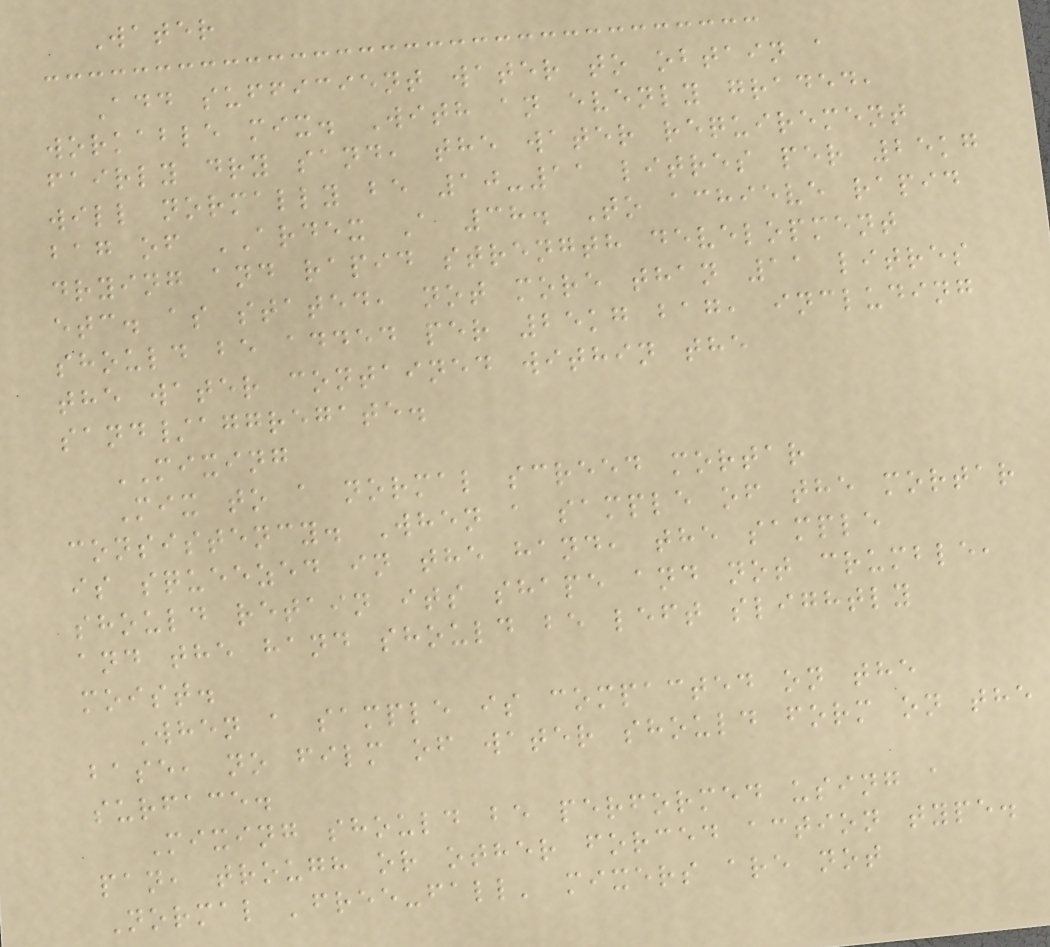Water
Add sufficient water to obtain a
workable mix. With an evenly graded,
fairly dry sand, the water requirement
will normally be 10-11 litres per 25kg
bag of ARDEX A 38. To achieve rapid
drying and rapid strength development
etc. as stated, not more than 11 litres
should be added per 25kg bag, including
the water contained within the
sand/aggregate.
MIXING
Mix to a normal screed mortar
consistency. When a sample of the mortar
is squeezed in the hand, the sample
should retain its shape and not crumble,
and the hand should be left slightly
moist.
When a sample is compacted on the
base, no film of water should form on the
surface.
Mixing should be performed using a
pan, trough or other forced action type.
Normal 'free-fall' mixers are not
